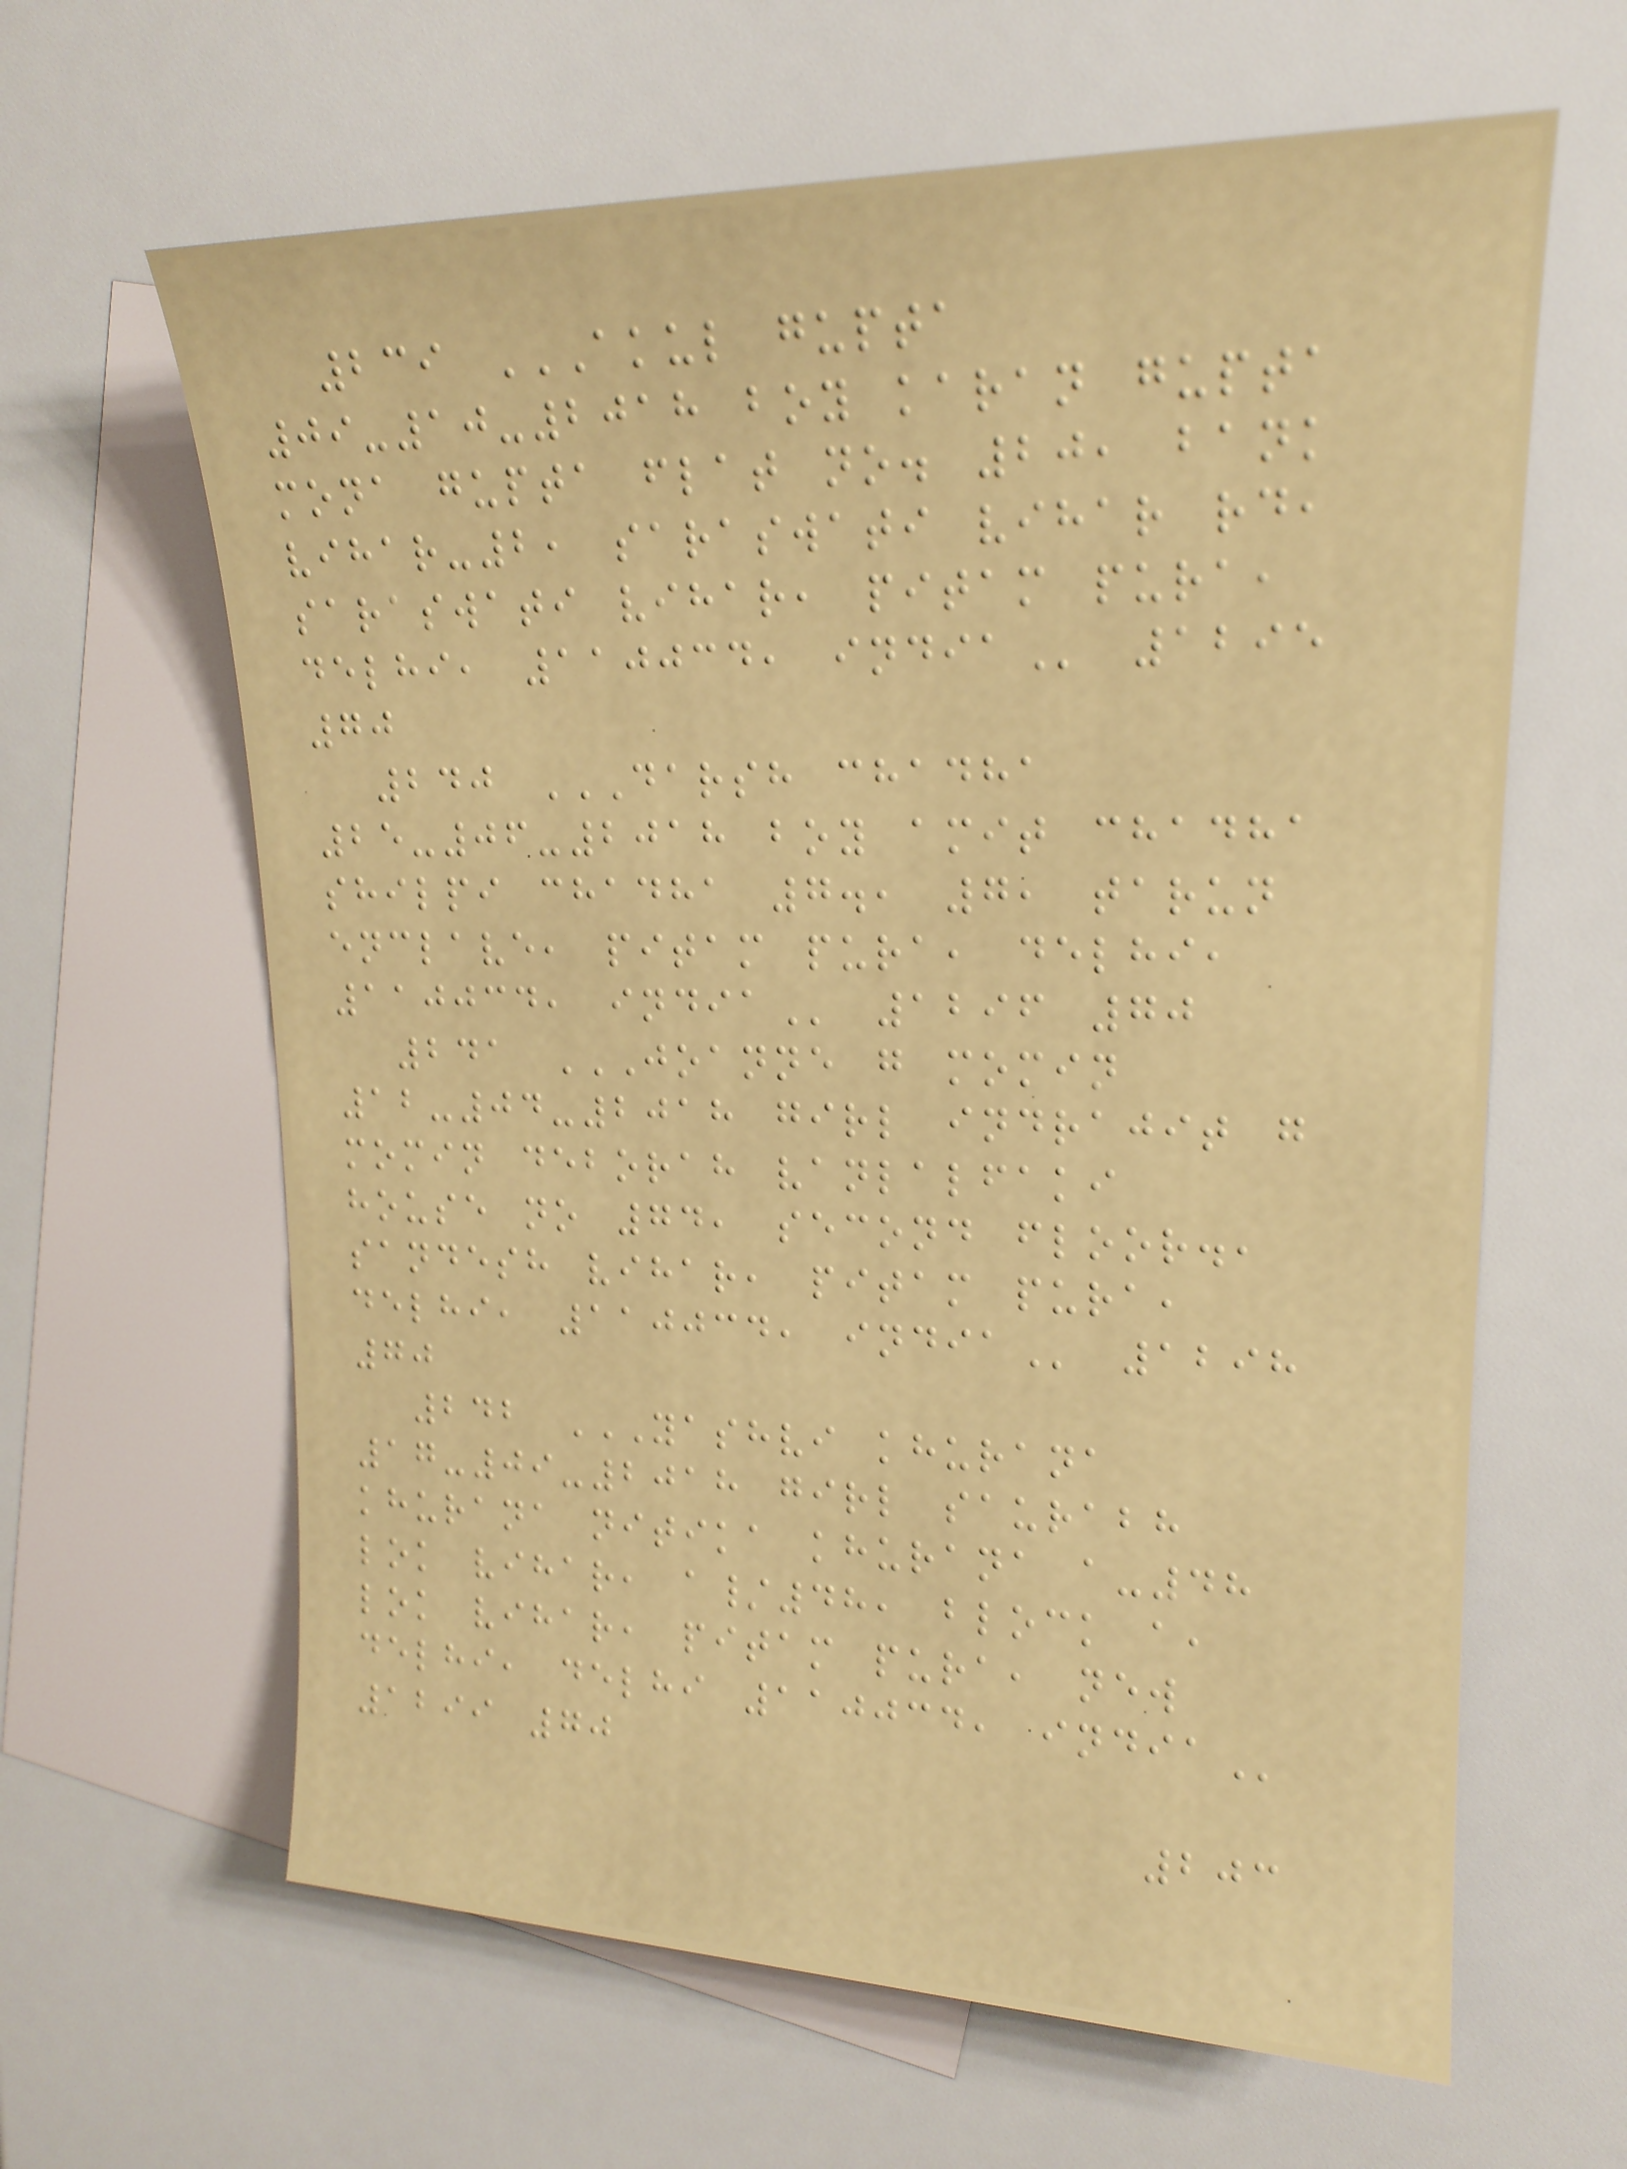239 AKUL GUPTA
09-10-2018 BOY KARAN GUPTA
MONA GUPTA FLAT NO. 20, BANK
VIHAR-2, SARASWATI VIHAR RD,
SARASWATI VIHAR, PITAM PURA,
DELHI, 110034, INDIA 1295
70
240 DARSH CHADHA
25-06-2018 BOY AMIT CHADHA
SHILPI CHADHA 7., 7, TARUN
ENCLAVE, PITAM PURA, DELHI,
110034, INDIA 1296 70
241 JOANNE G MOMIN
12-04-2018 GIRL INDRAJIT G
MOMIN DEBORAH VANLALFAKI
HOUSE NO 74, SECOND FLOOR.,
SANDESH VIHAR, PITAM PURA,
DELHI, 110034, INDIA 1298
70
242 YASHVI KHURANA
17-09-2018 GIRL SAURABH
KHURANA NITIKA KHURANA A-48
LOK VIHAR, A/48, BLOCK A,
LOK VIHAR, PITAM PURA, NEW
DELHI, DELHI 110034, INDIA
1299 70
203
